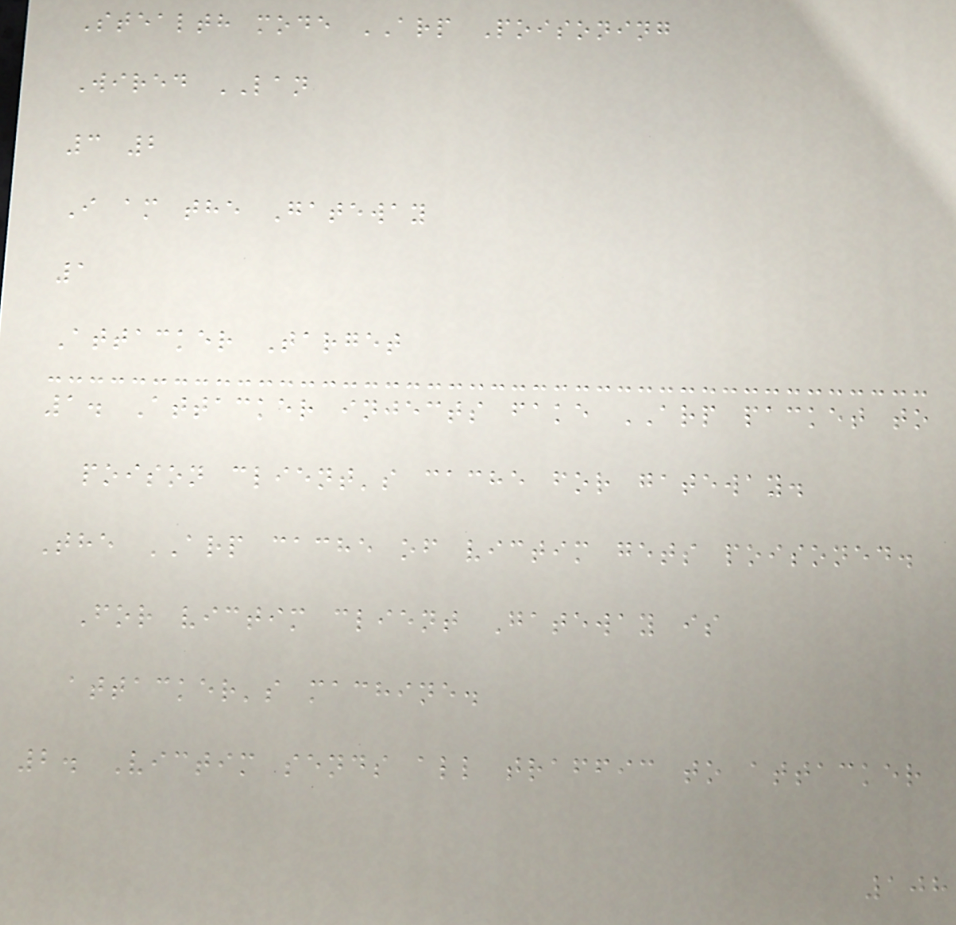Stealth mode ARP Poisoning
Wired LAN
3 2
I am the Gateway
1
Attacker Target
1. Attacker injects fake ARP packet to
poison client's cache for gateway.
The ARP cache of victim gets poisoned.
For victim client Gateway is
attacker's machine.
2. Victim sends all traffic to attacker
108
